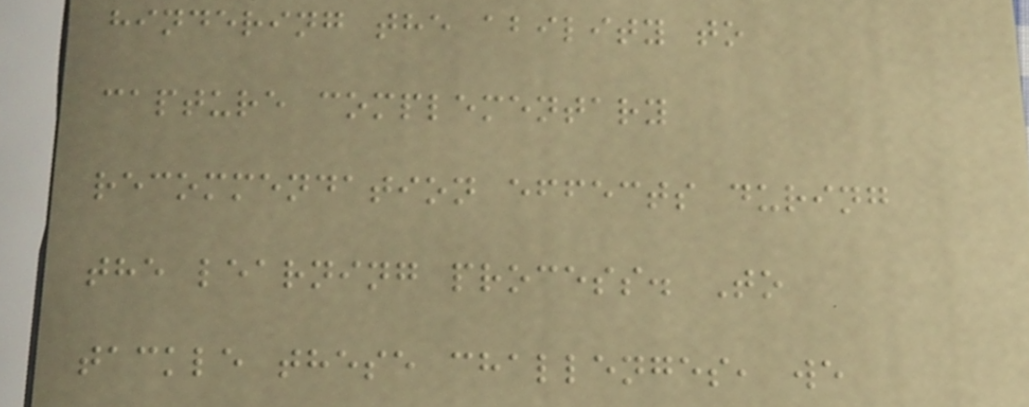hindering the ability to
capture complementary
recommendation effects during
the learning process. To
tackle these challenges, we
